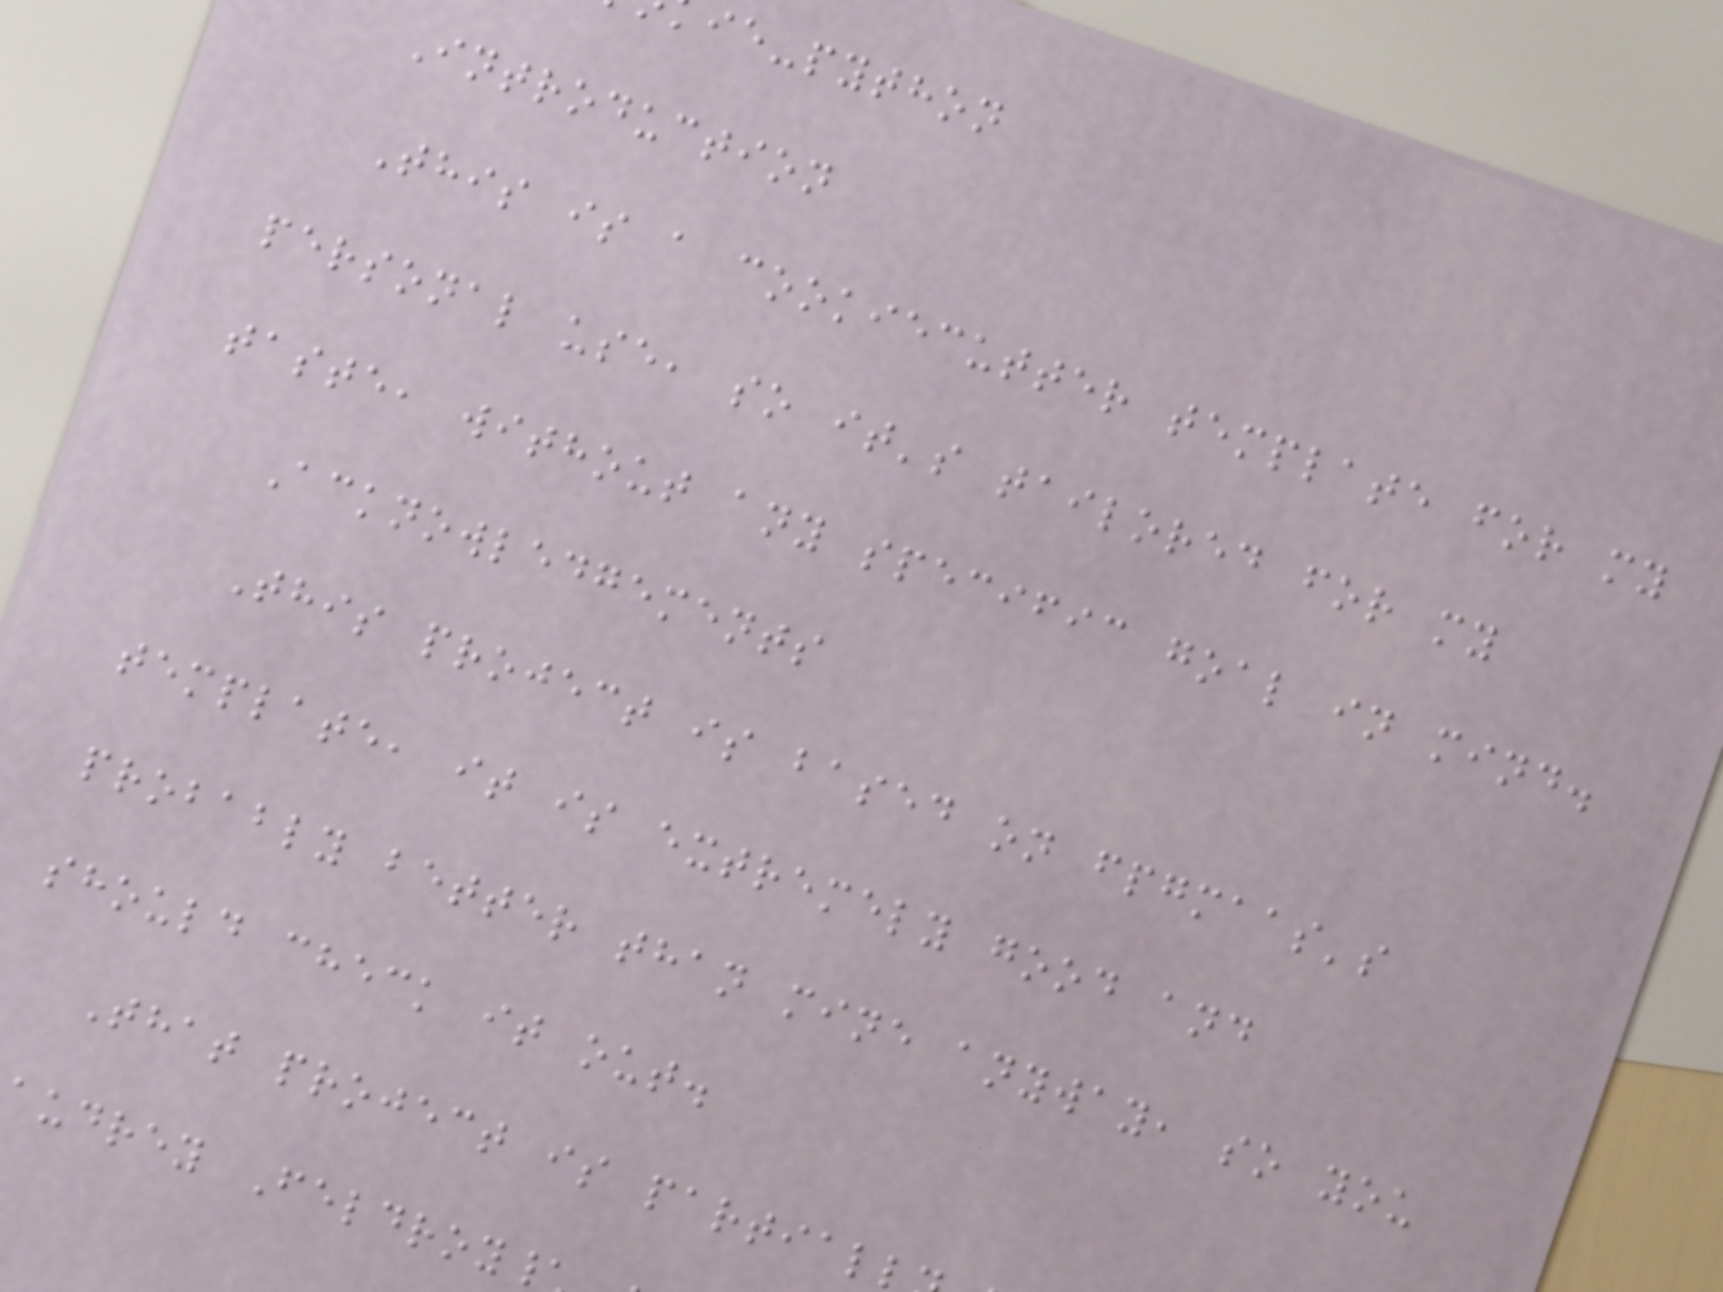ie-python
Introduction
This is a cookiecutter template for my
personal use, so it's tailored for my
taste, without any specific goal in mind.
Acknowledgements
This project is based on fpgmaas's
template, it is extremely good and
probably better than mine anyway, so you
should check it out.
That project is partial
audrey Feldroy
